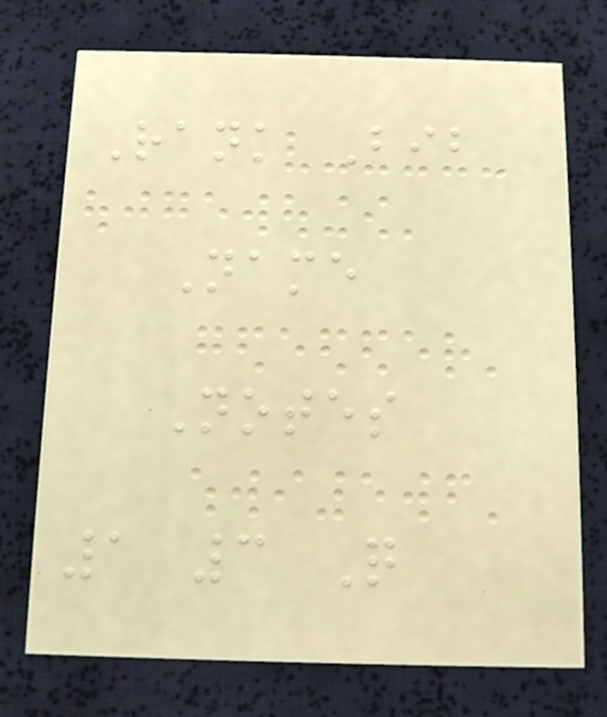Rank Bib
Name
Notes
1 3 Q
